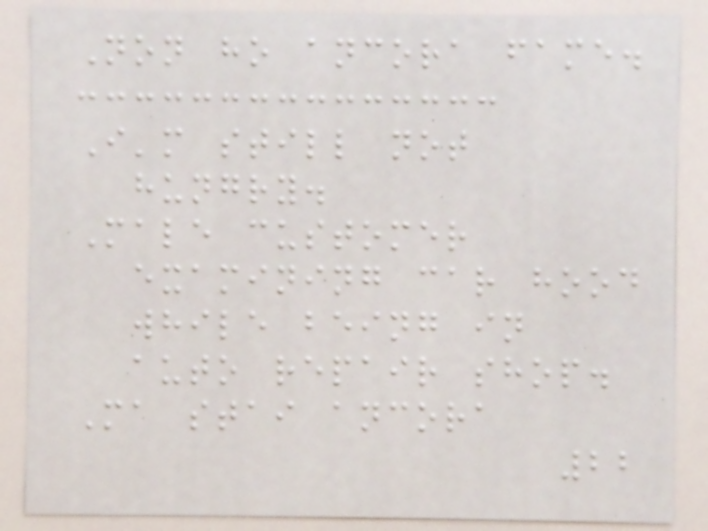Non ho ancora fame.
I'm still not
hungry.
Male customer
examining car hood
while being in
auto repair shop.
Ma stai ancora
22
